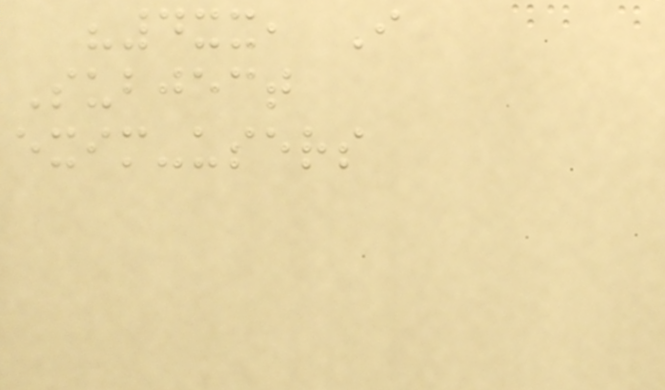"4xx, I
Subject
exim-users
